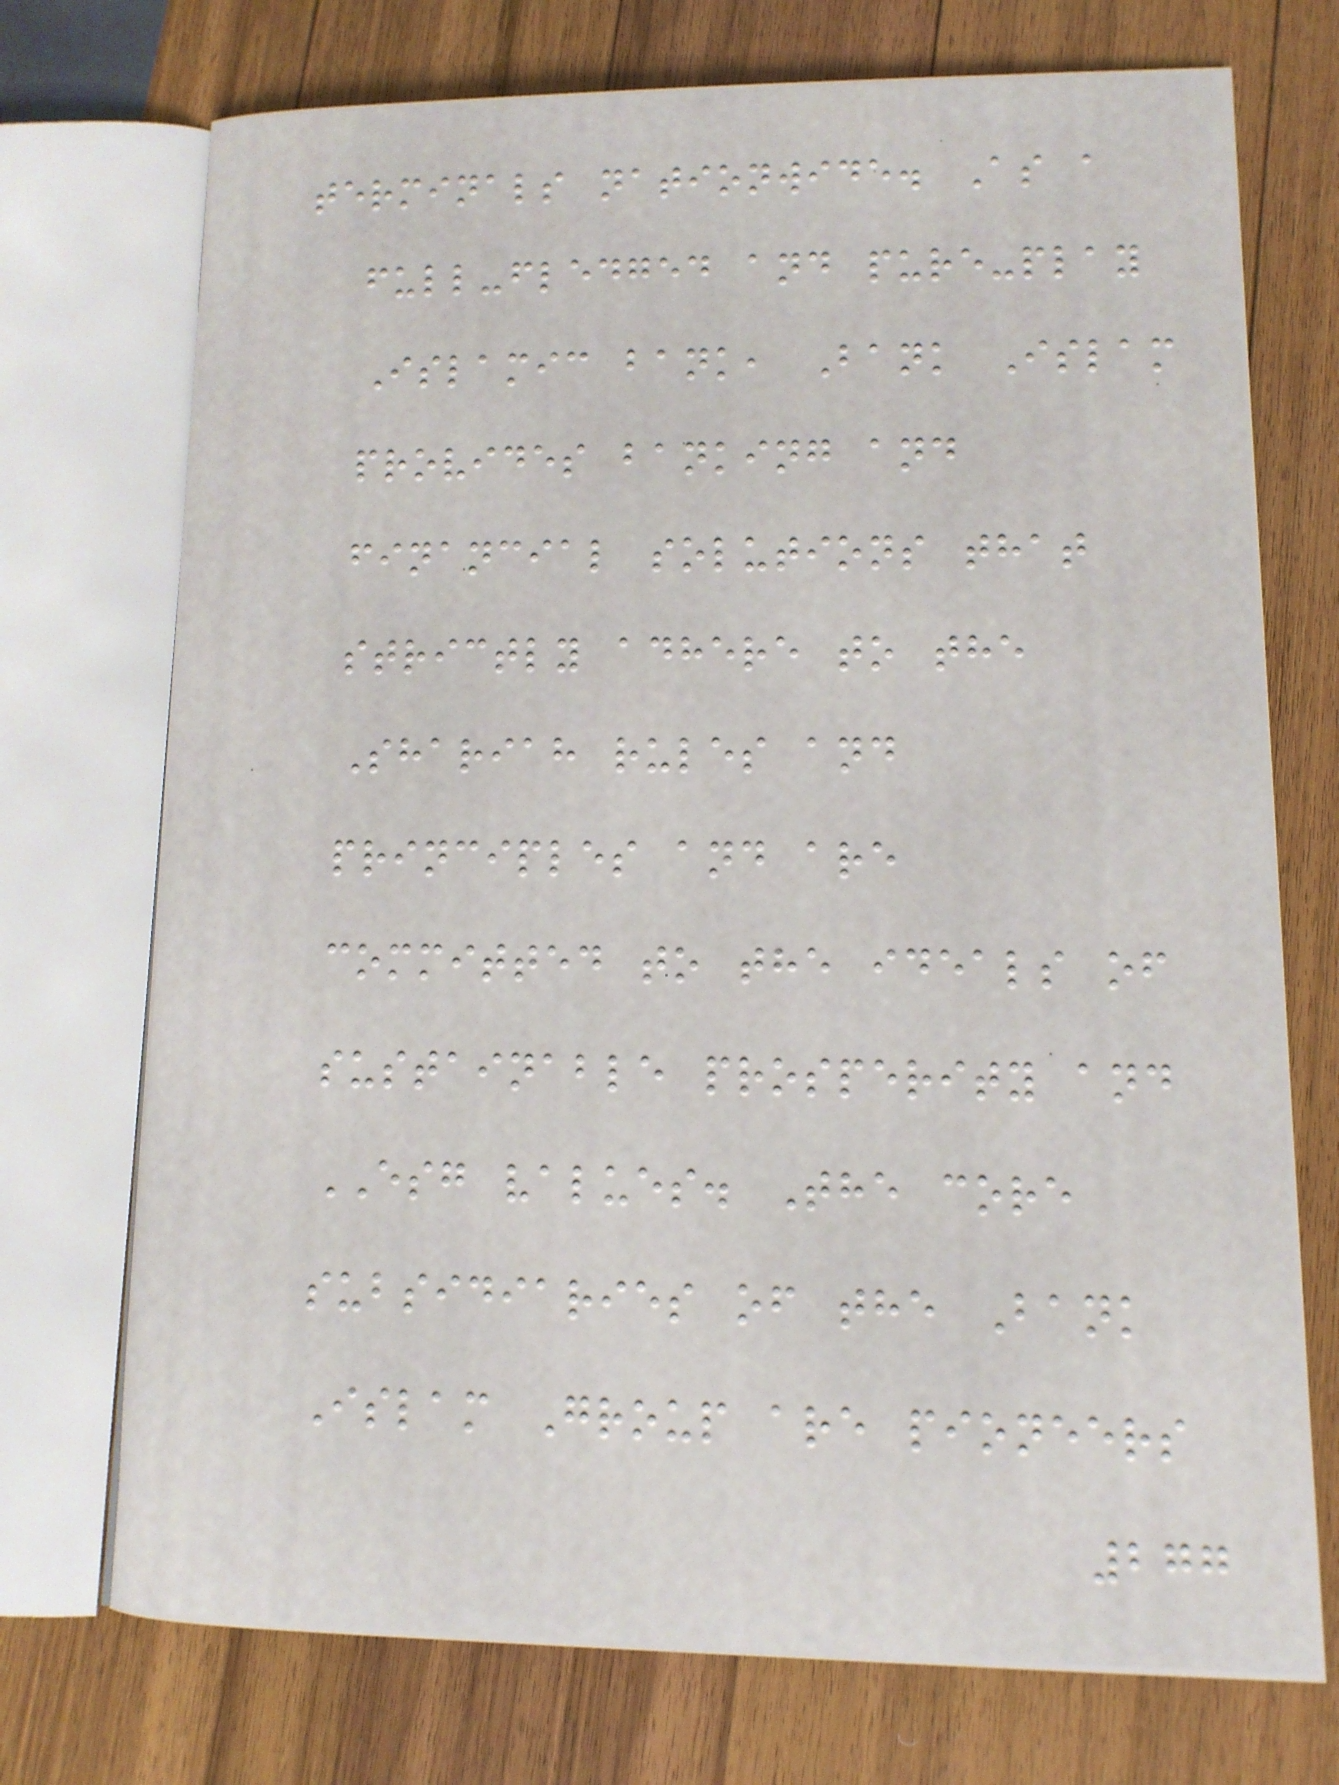terminals nationwide. As a
full-fledged and pure-play
Islamic bank, Bank Islam
provides banking and
financial solutions that
strictly adhere to the
Shariah rules and
principles and are
committed to the ideals of
sustainable prosperity and
ESG values. The core
subsidiaries of the Bank
Islam Group are pioneers
277
